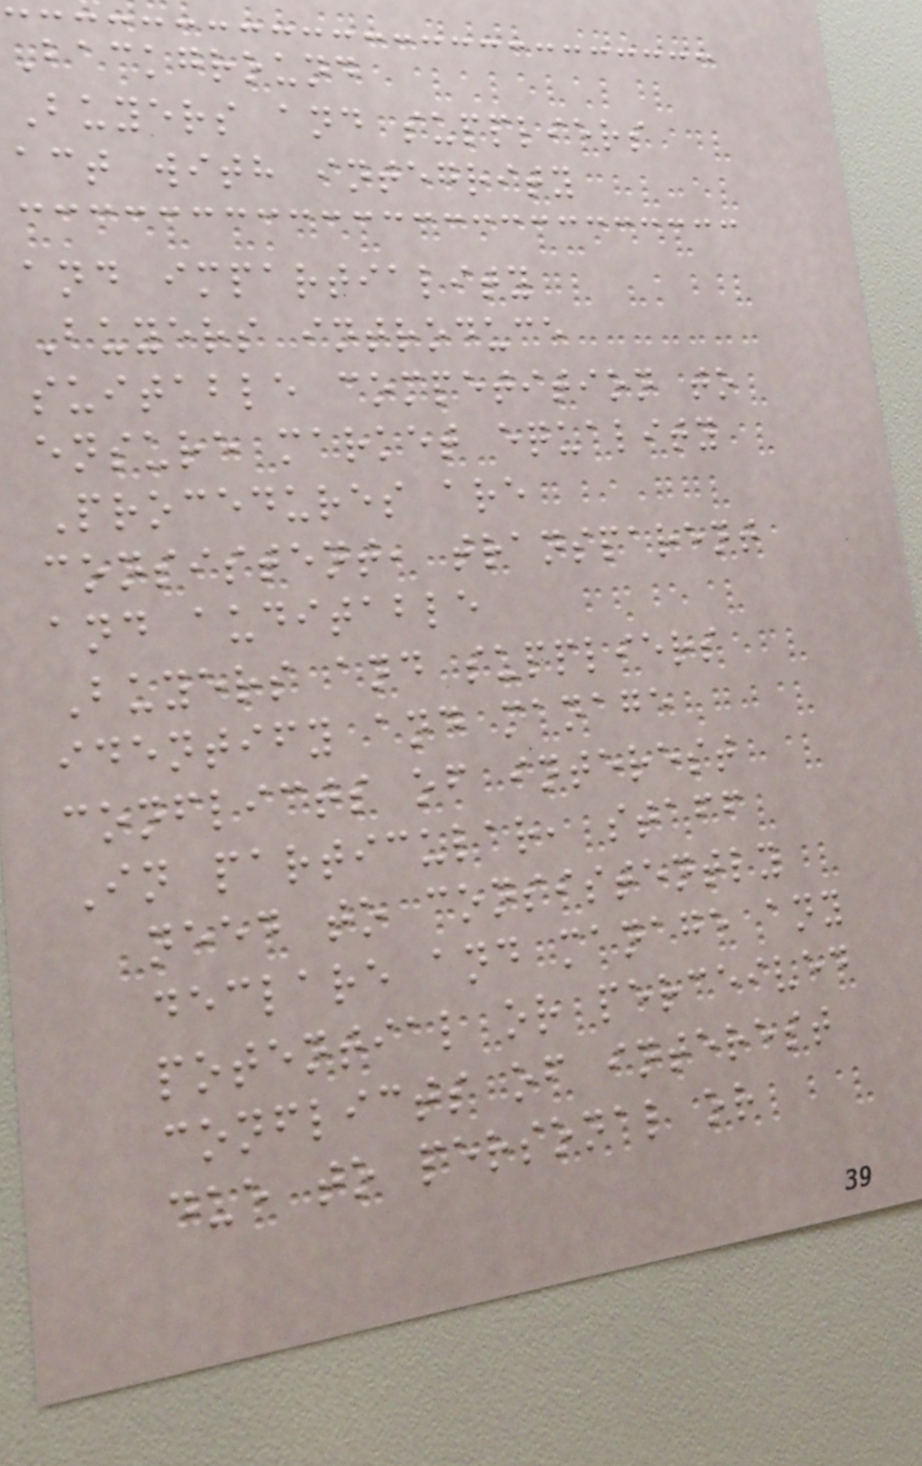Background
Buyers and suppliers
act with integrity
and impartiality
Buyers introduce
suitable competition to
ensure market equality
Procedures are
consistent, transparent
and auditable
Buyers and suppliers
identify and manage
conflicts of interest
In particular, staff
need to consistently
declare and manage any
potential or perceived
conflicts of interest
due to personal or
